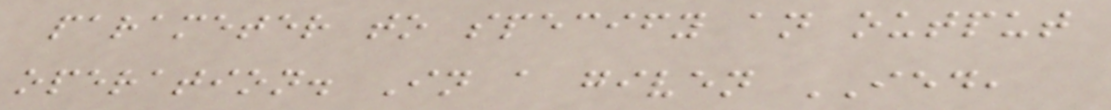parameter to specify an output
operation. In a given IED,
